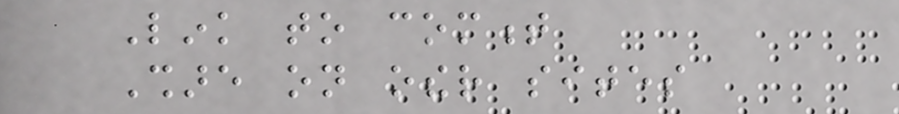Link to comment
Share on other sites
